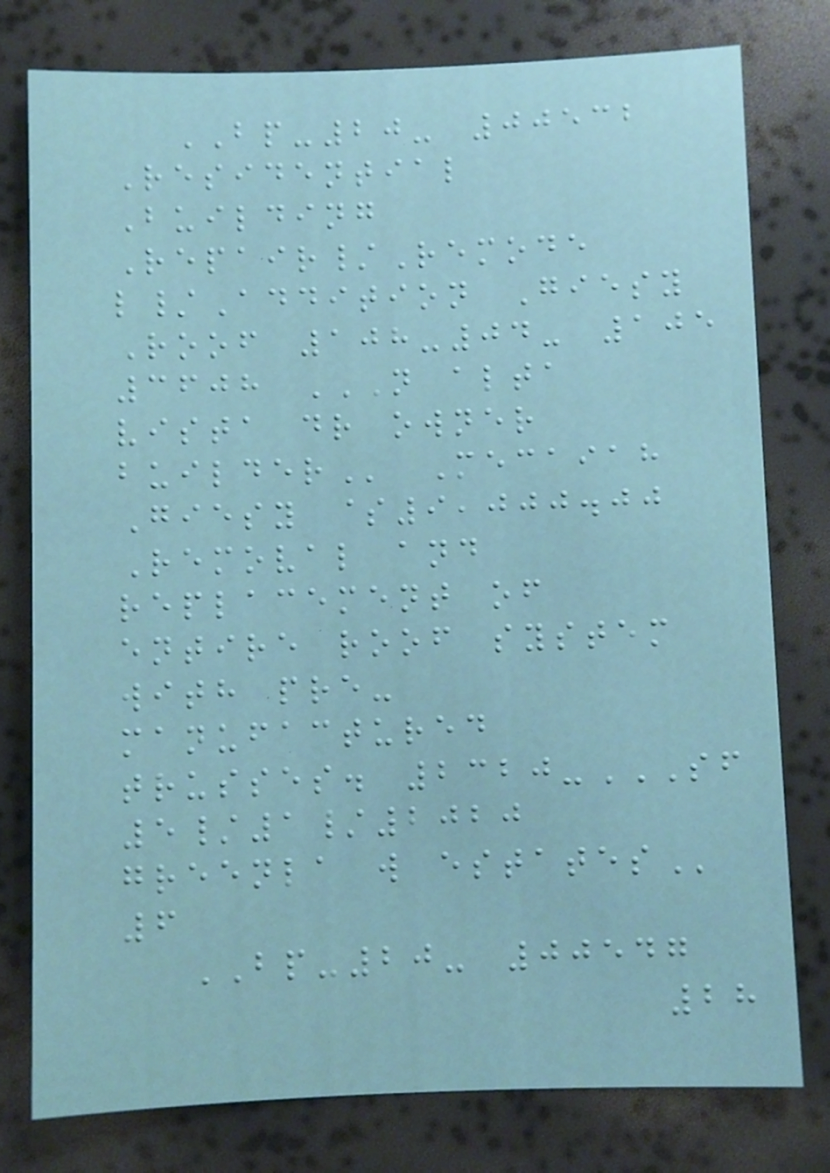BP-20- 00532
Residential
Building
Repair/Remode
l/Addition Giesy
Roof 108-04- 105
3608 N ALTA
VISTA DR OWNER
BUILDER Mecaiah
Giesy $9,000.00
Removal and
replacement of
entire roof system
with pre-
manufactured
trusses. 2320-SF
5/1/2020
GREENLA W ESTATES
6
BP-20- 00547
28
